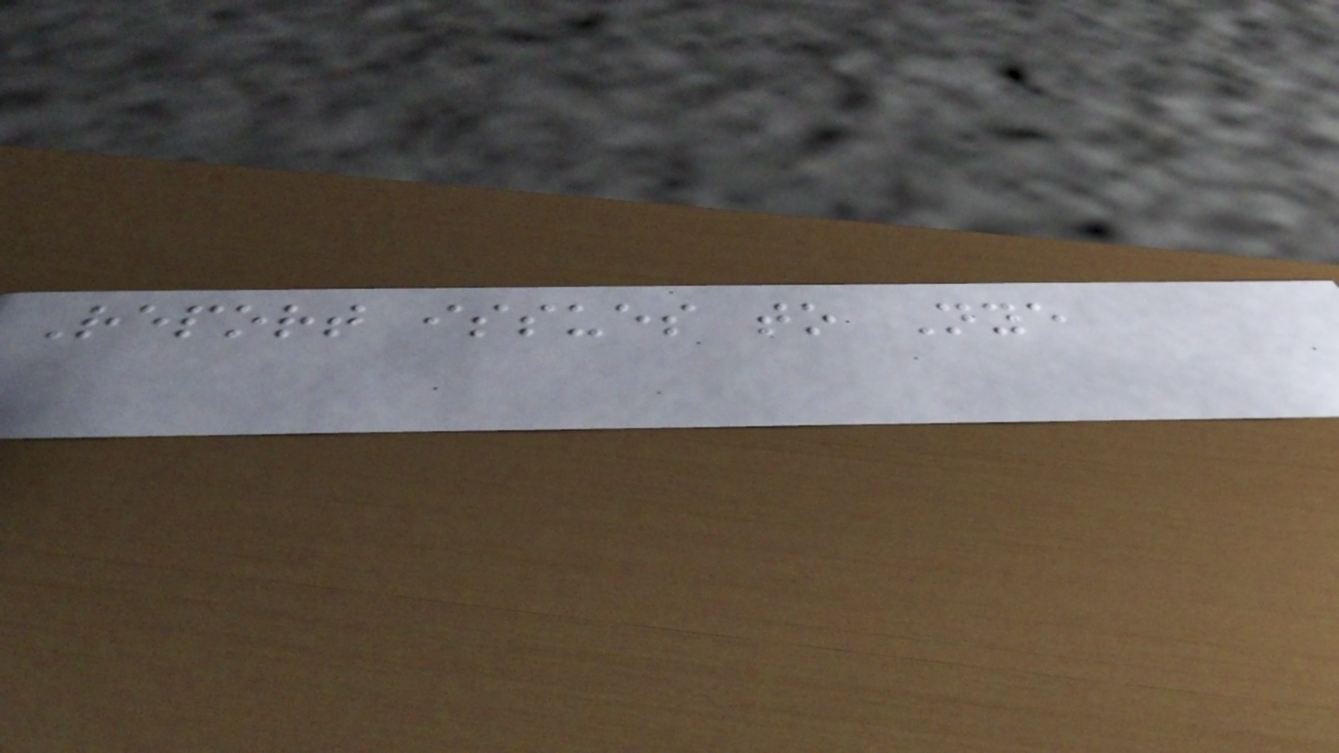Report issues to Nye
